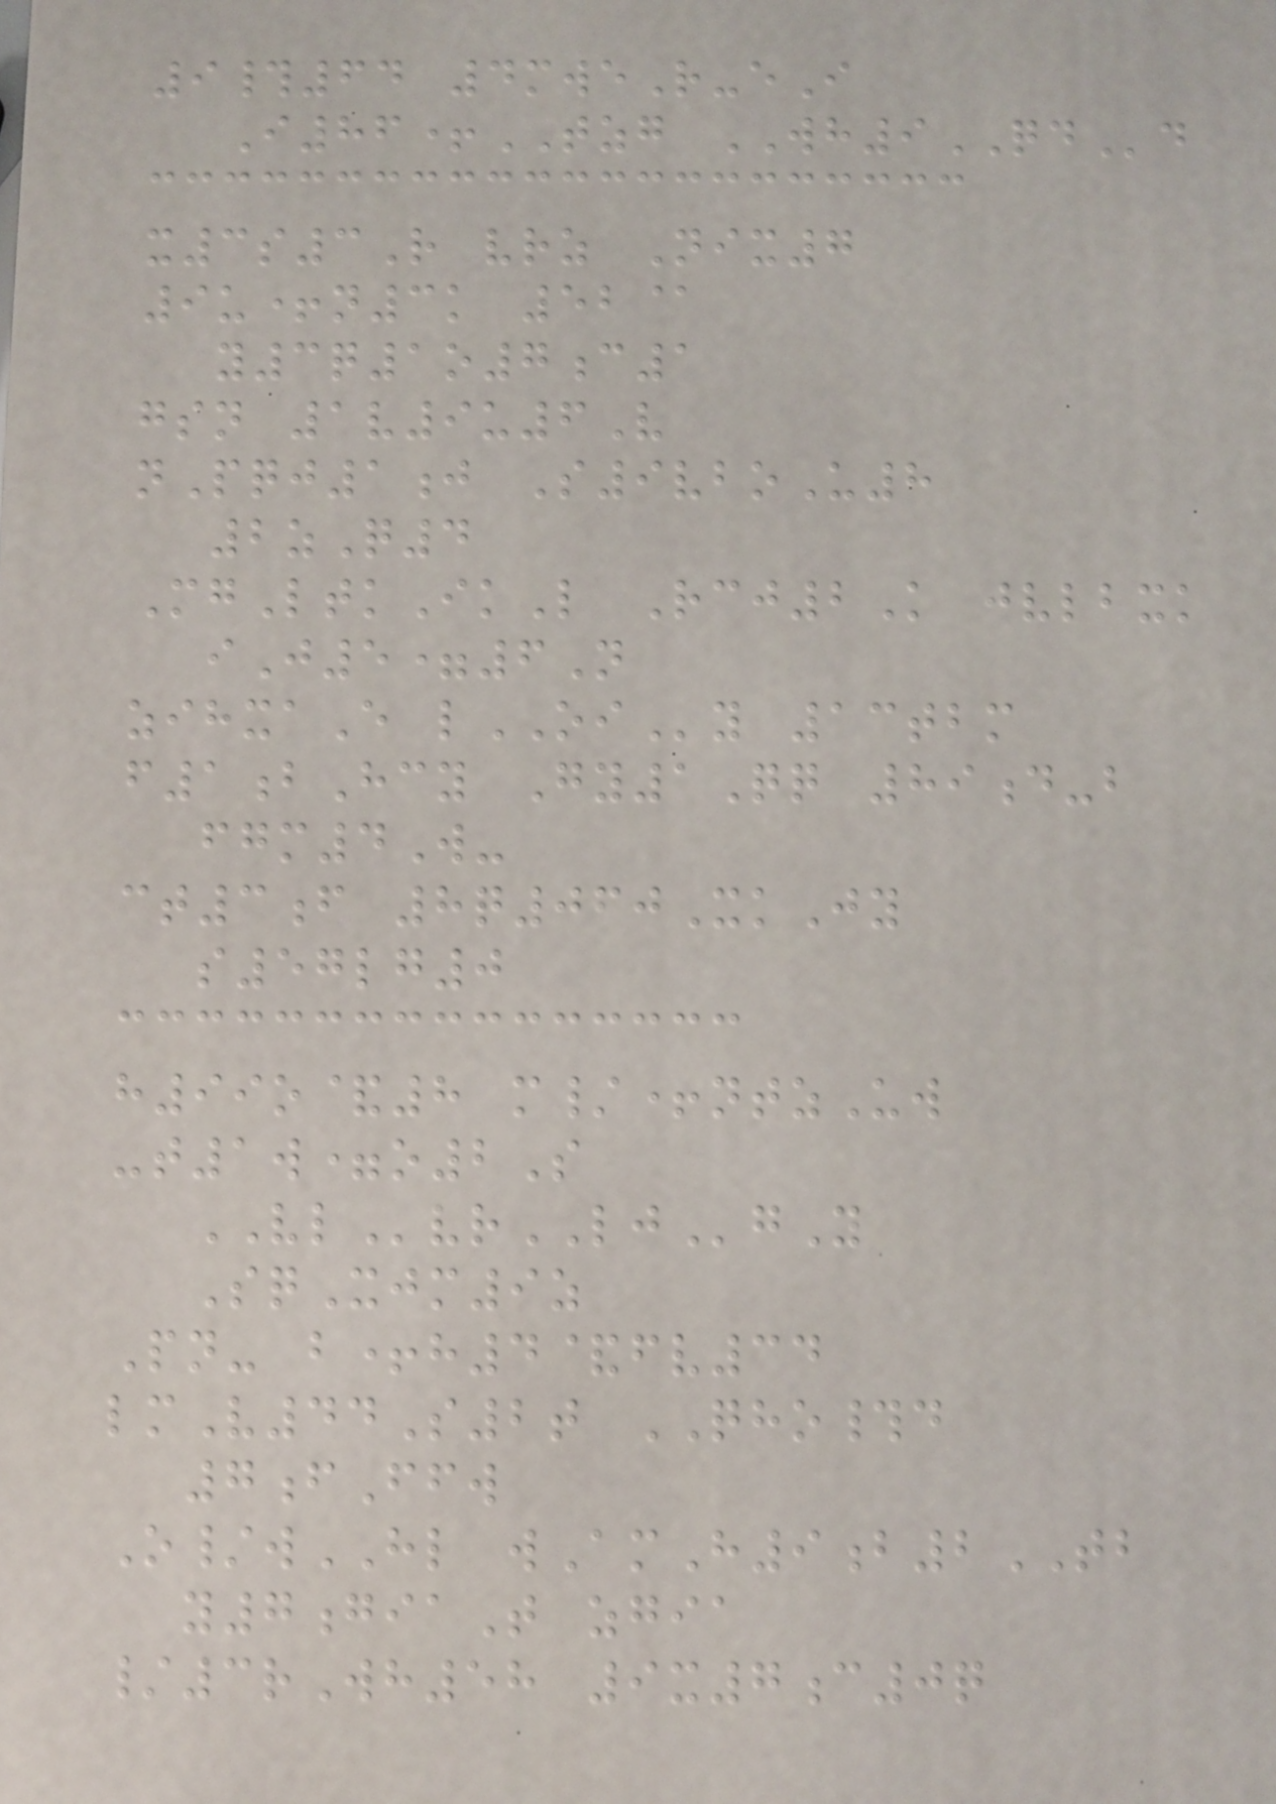9#64 4mweR-eI
I86+TZG WH9QDd
x3s3R vrz Nix7
9u+n3k 52@
y3q1o7c1
gsn 1v9u6V
nPqj1j S9vboU8
2zQ4
MgLtkIkL Rcj2K jvlbxk
iJ5=6N
zihxaE lOIy 13tbm
f1bHcy Gy1Qq 89d-b
fgm4W-
ct3f 8q060XkJy
s57lg0
h99o&8 m/+ntzUw
-t1w=o2S
VLvrLJgY
SqXjm9z
Pn- b+h4&fv34
lmV44S2t QHO#d
7fFfw
O/wHL wAmH9b2TB
y7giaT zgia
/3rWh58 9x7c0q
